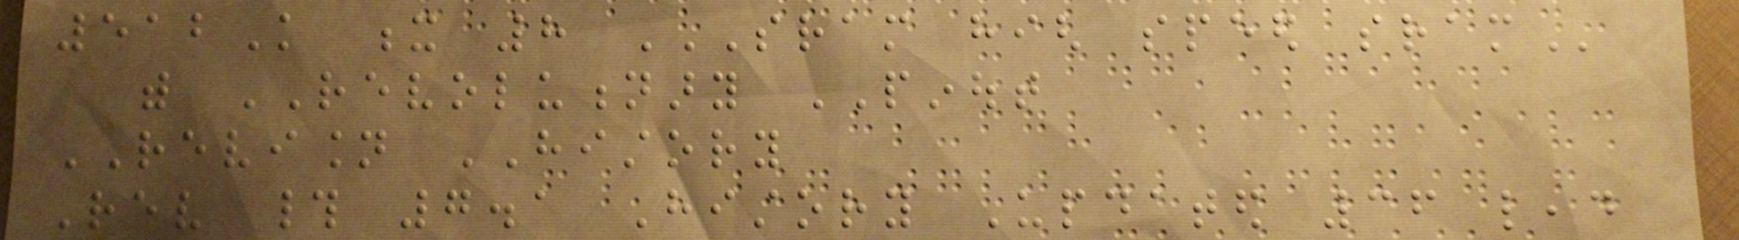512K x 8 SRAM HIGH SPEED SRAM
with REVOLUTIONARY PINOUT
REVISION HISTORY
Rev # 7.1 History Updated 36 lead
